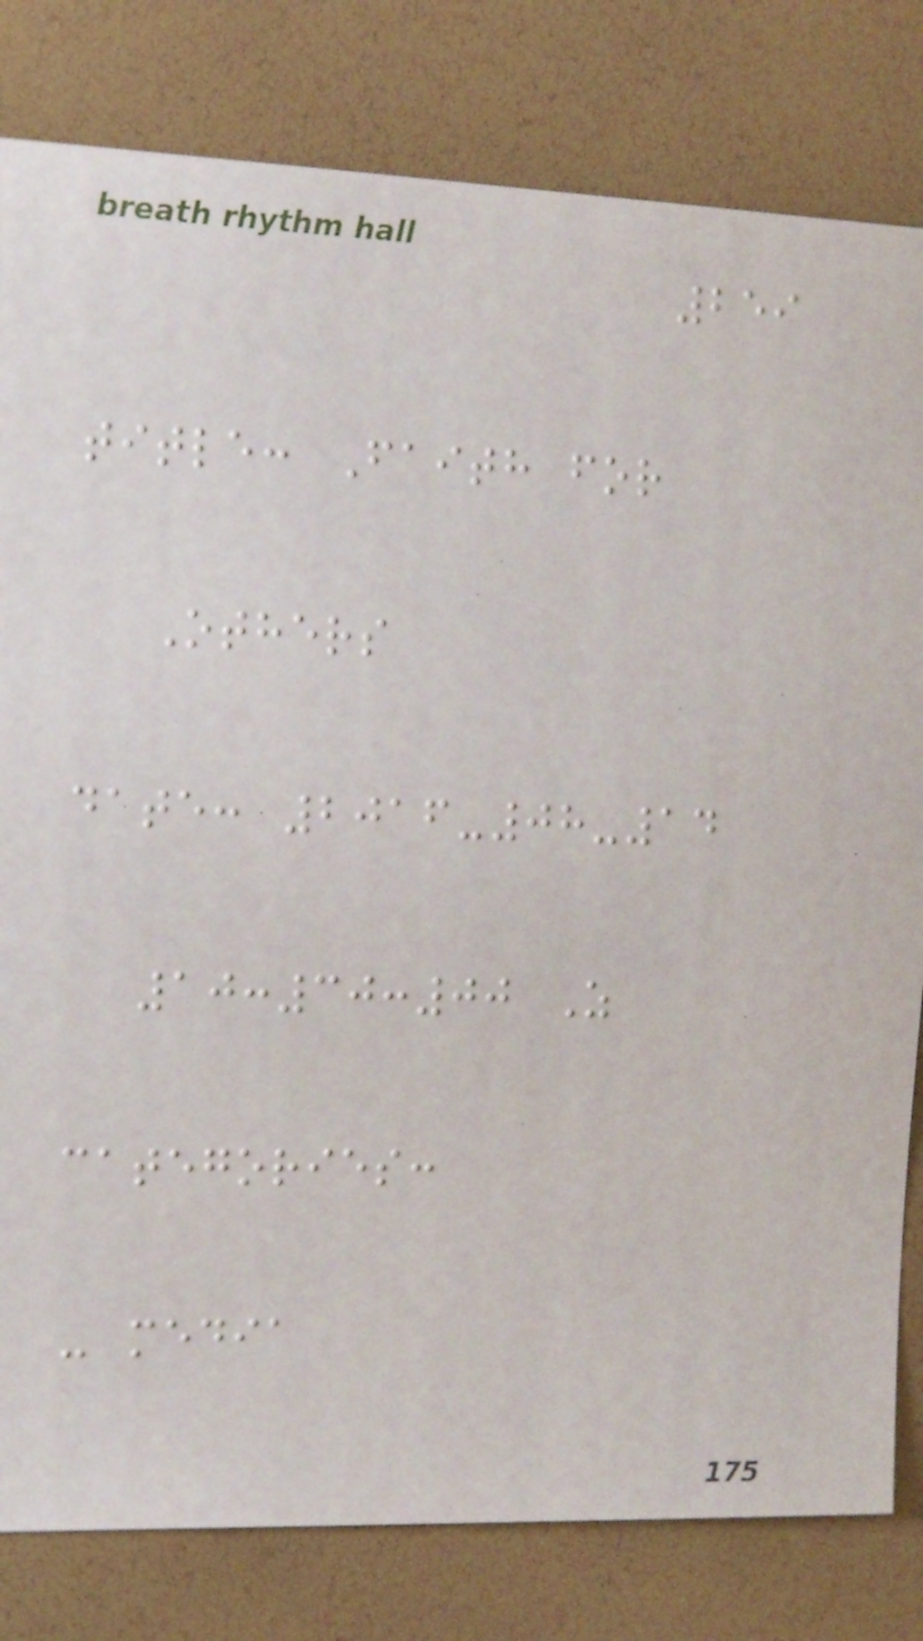259
title: Faith for
Others
date: 2016-08-14
10:30:00 Z
categories:
- media
